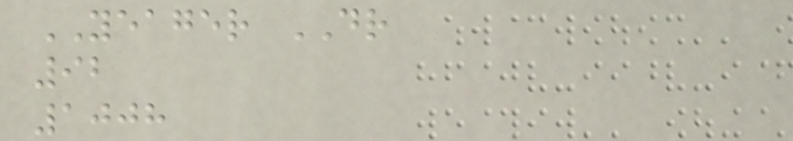YEAGER DR
92
1008
